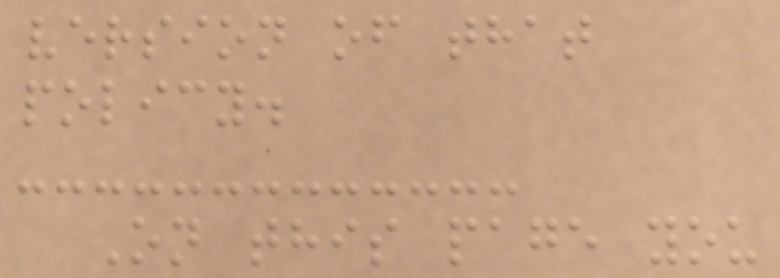version of that
policy.
On this page you
